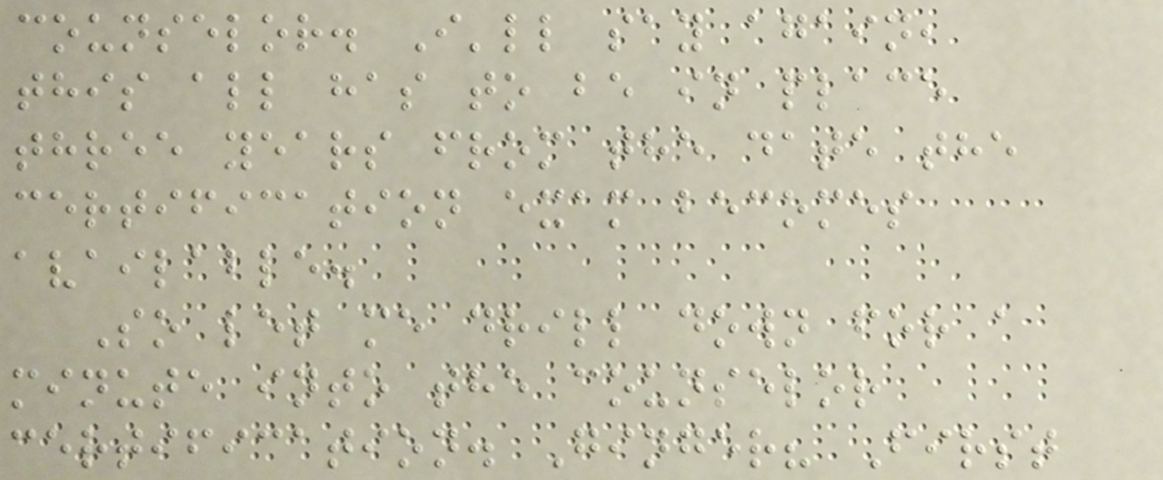counselor. I'll say again,
this all has to be in place
three years from the date the
certification exam becomes
available.
So let me drill down for a
minute into the counselor
certification. Ginger? First
